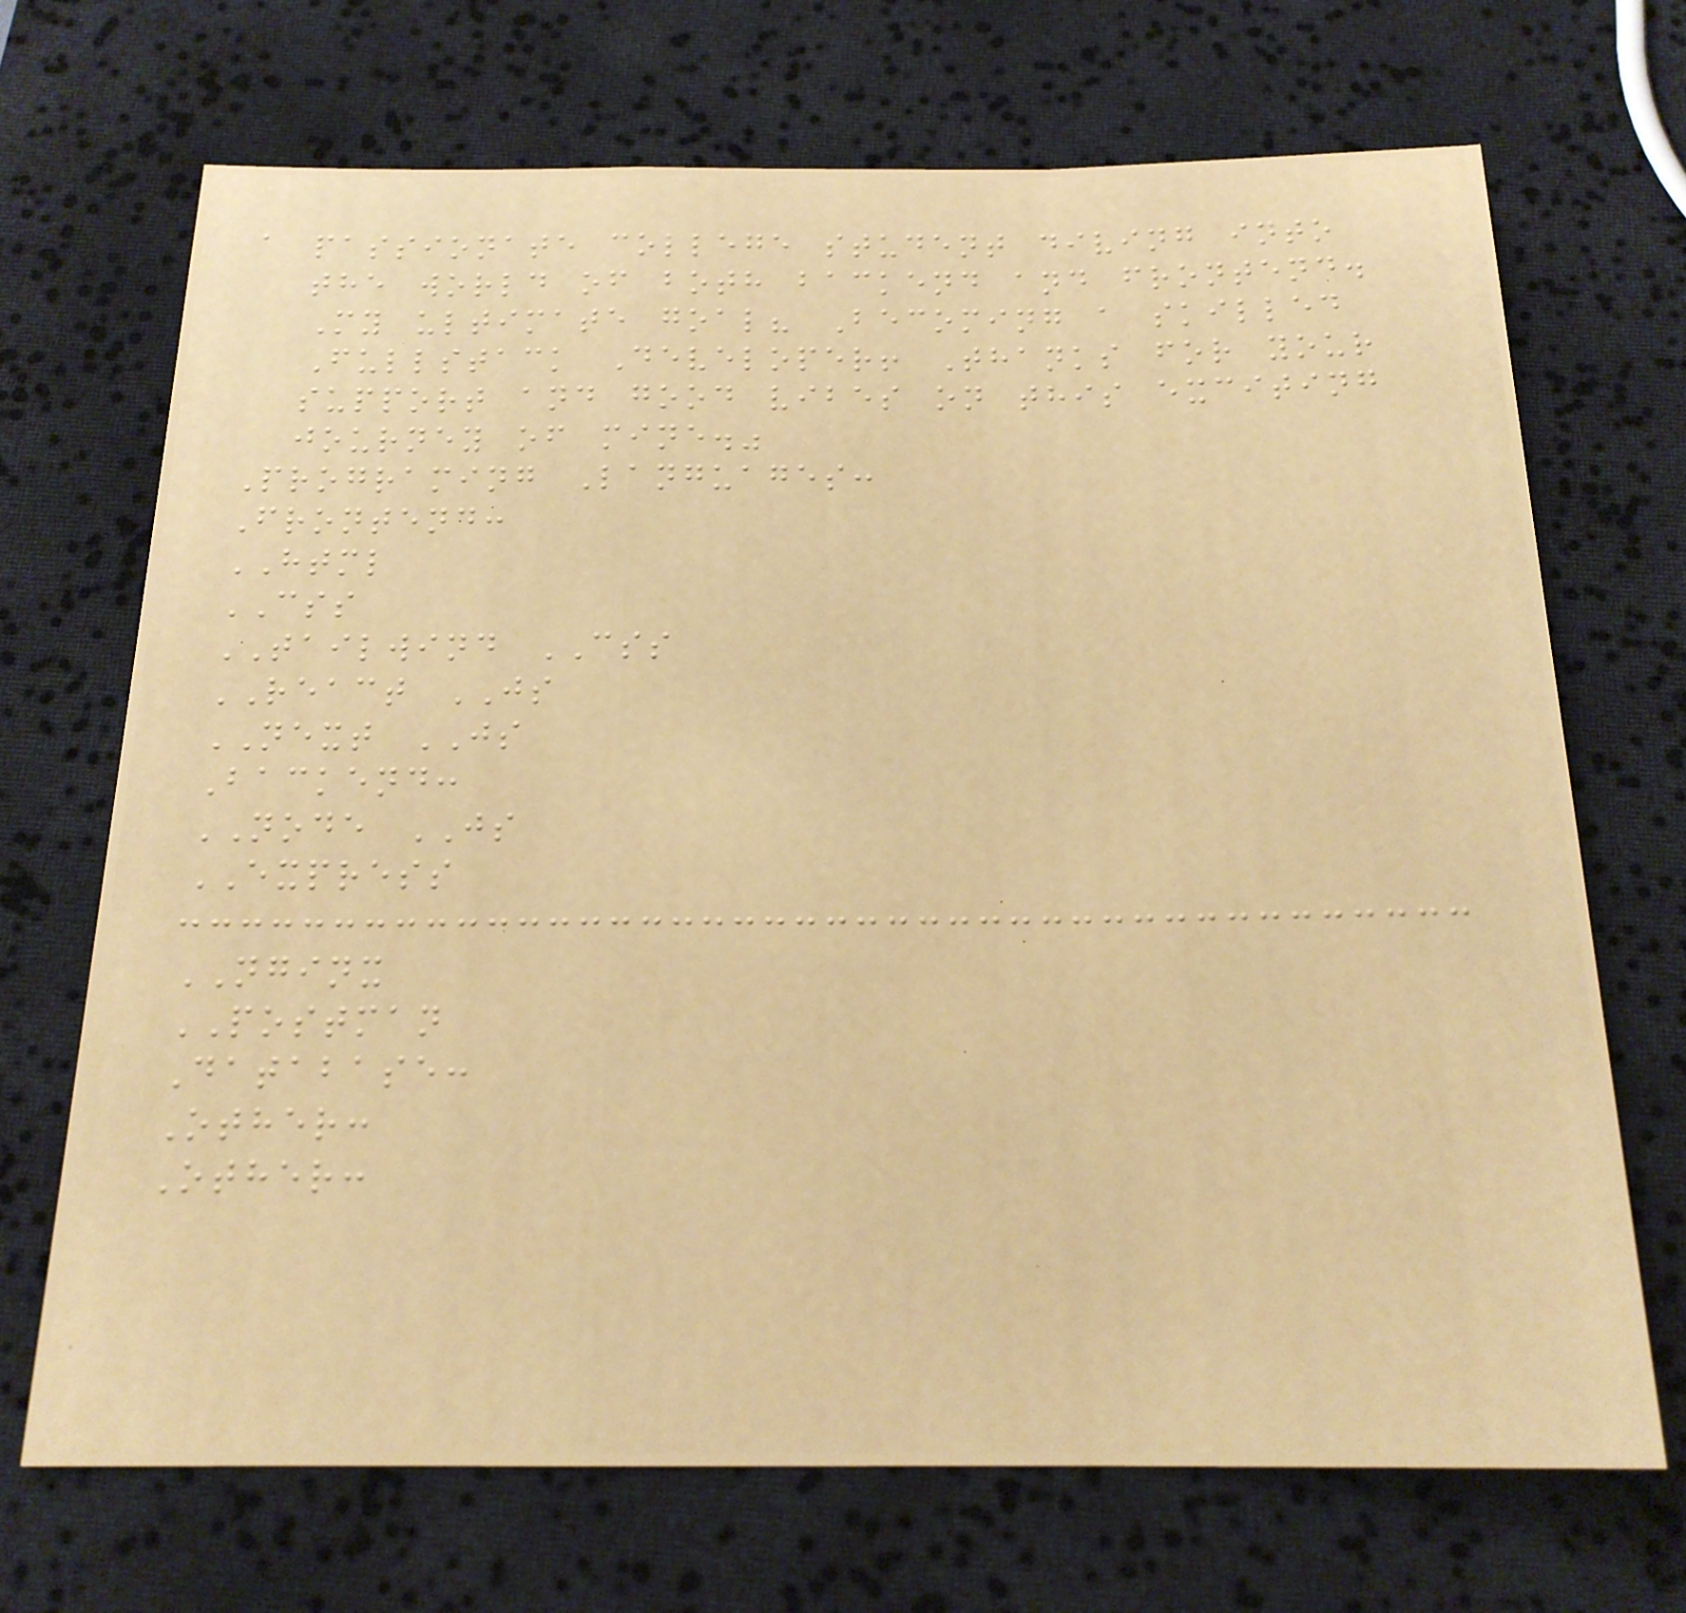a passionate college student diving into
the world of both backend and frontend.
My ultimate goal? Becoming a skilled
Fullstack Developer! Thanks for your
support and good vibes on this exciting
journey of mine."
Programing Languages:
Frontend:
HTML
CSS
TAILWIND CSS
REACT JS
NEXT JS
Backend:
NODE JS
EXPRESS
NGINX
POSTMAN
Database:
Other:
Other:
